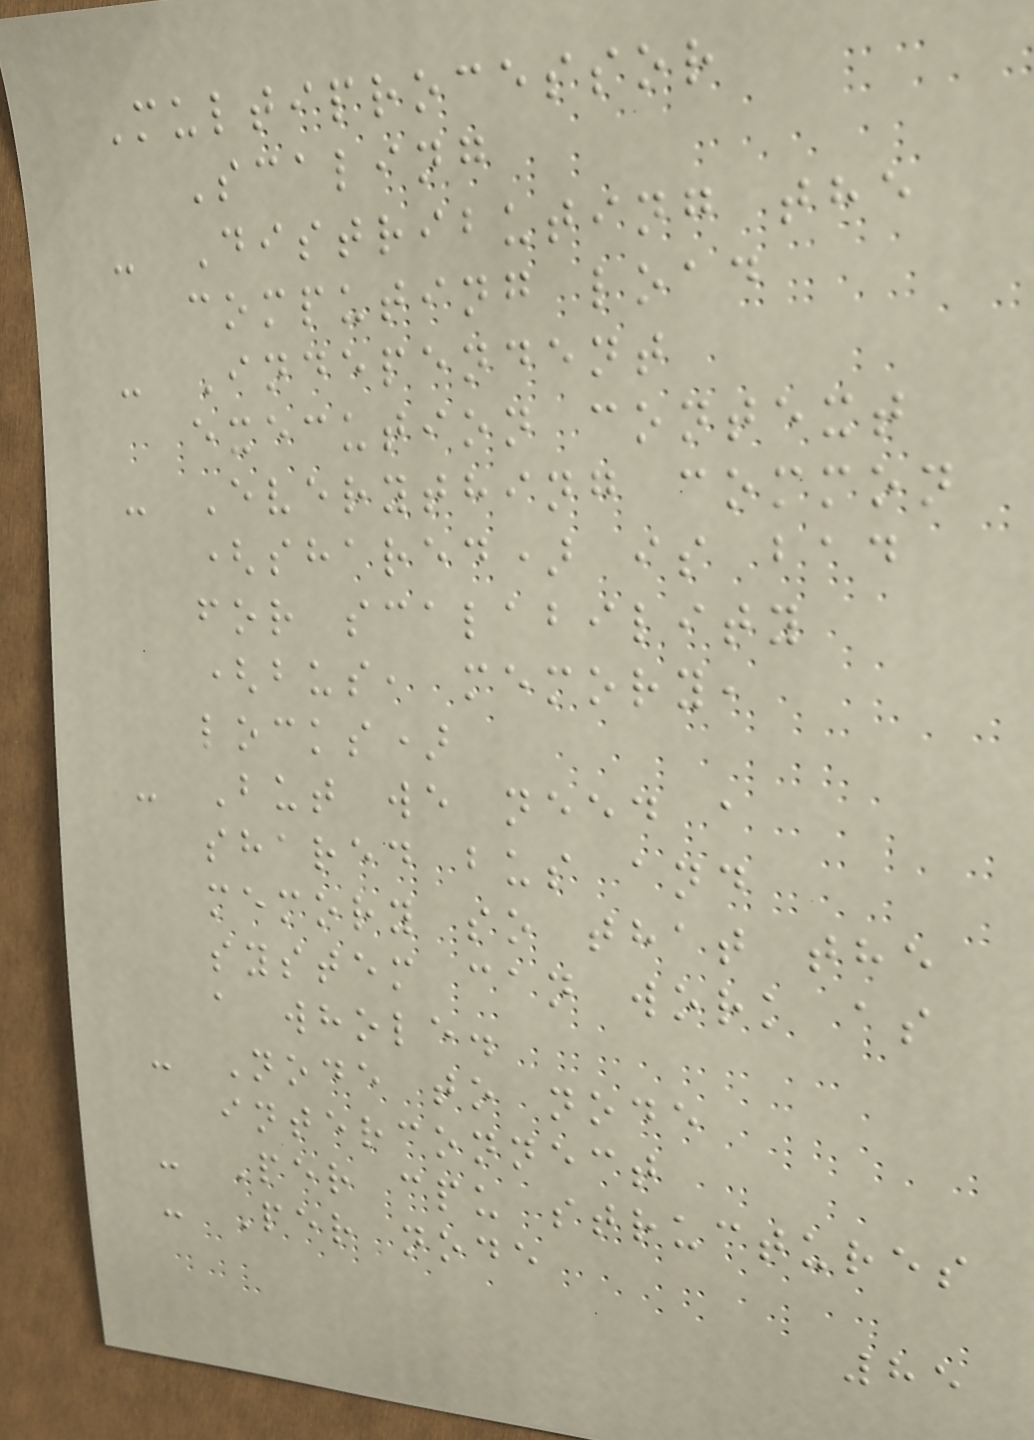Multiprocessor
Scaling
- Distributing the
computing load
- Independent
execution context
- Everything common
(shared) is bad
for scalability
(bus, memory,
locks)
- But we need a
shared bus and
memory so that the
system can work as
a whole.
- Node to node
interconnect
- Per cpu structures
- Per node
85
